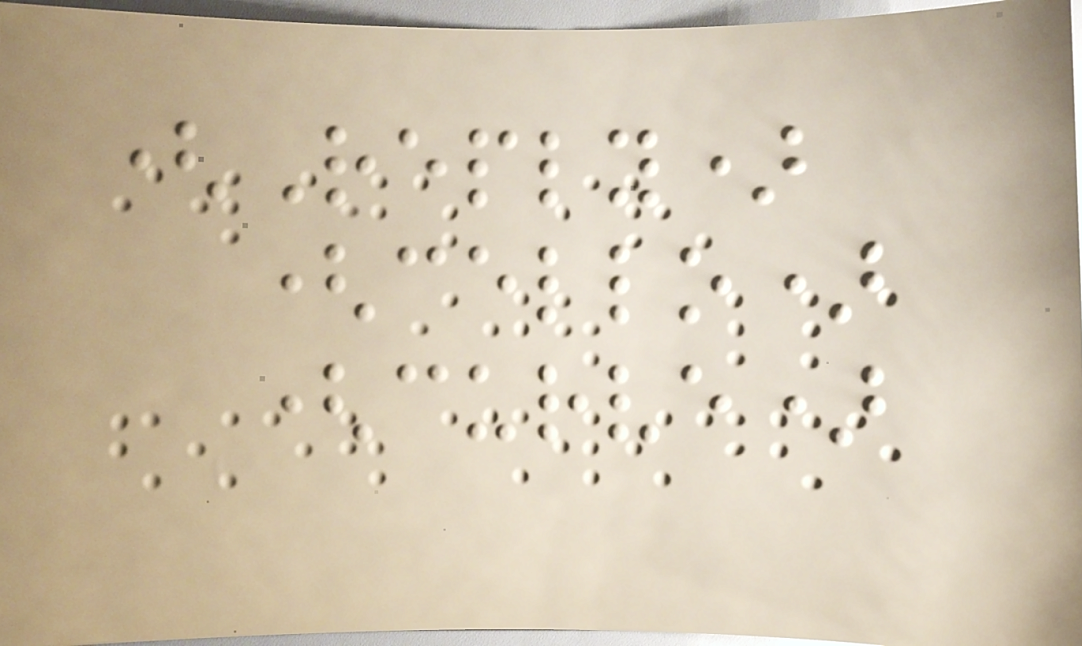(Reply)
(cello)
(curve)
